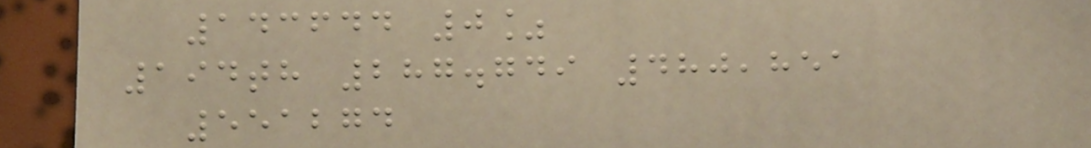143644 0%
194th 287.749 480,851
551274
